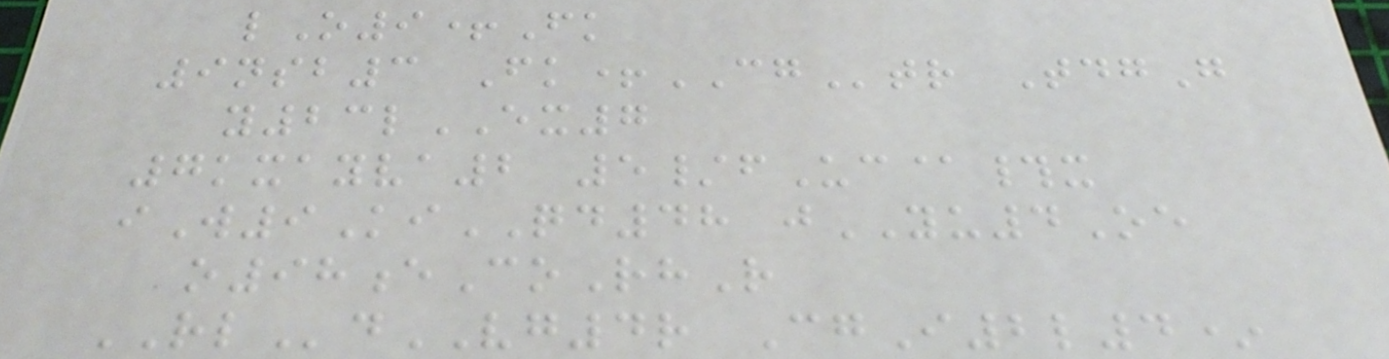lO9+Fk
9nsb3 Fk+CGtr TdgG
y23lEX7
7kxayva2 5/fUc@#x
iW9KiQD48 jYU4Oe
o98eCoRhR
RLdVG4r CgI2l4*
